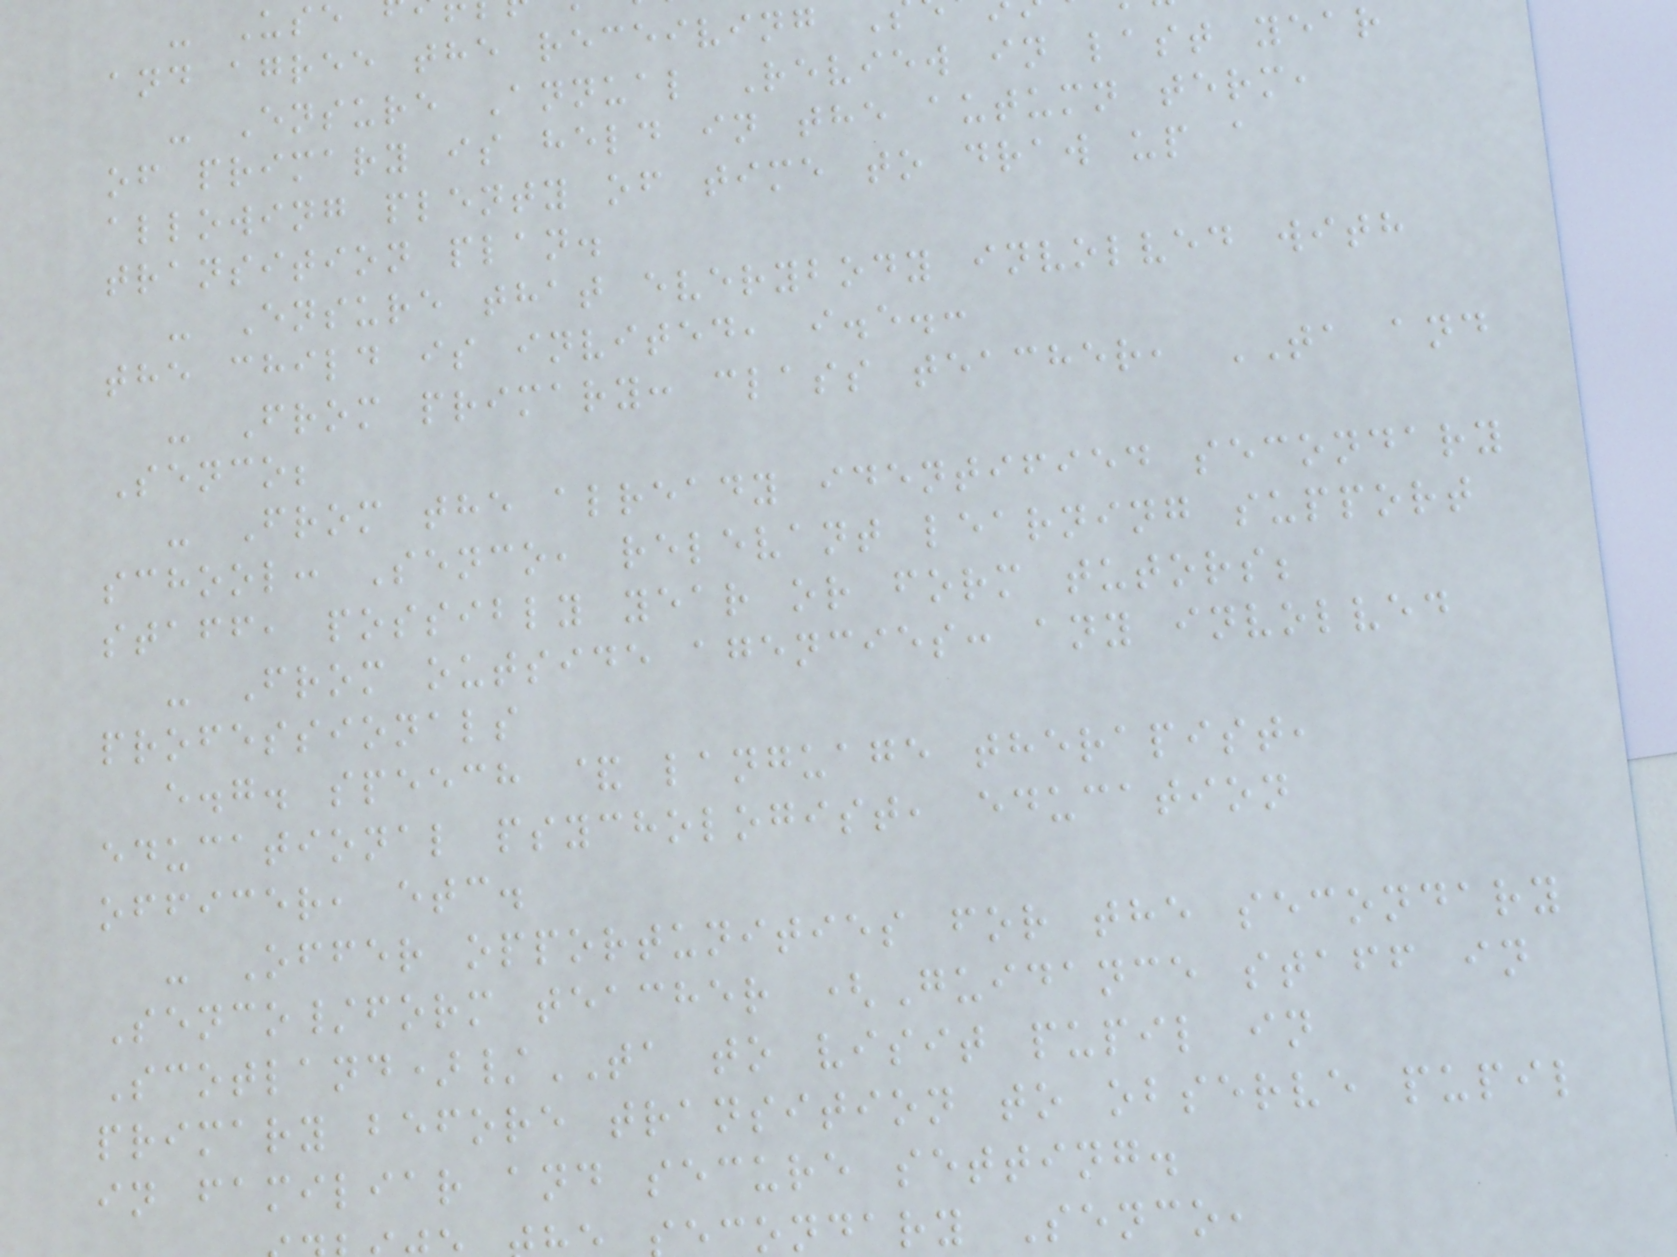and agree the receiving
- Ensure Annual Review in last year
of primary is held in the autumn term,
allowing plenty of time to draw up a
transition plan.
- Ensure that everybody involved with
the child is invited, i.e.:
- From primary: class teacher, TA and
Senco;
- From the already identified secondary
school: Senco, relevant learning support
staff, possibly year or form tutors;
- From outside agencies: any involved
professionals
e.g. speech & language therapist,
educational psychologist, education
officer, etc.
- Offer opportunities for the secondary
Senco/form teacher (Guidance staff in
Scotland)/TA to visit pupil in
primary before transition to observe pupil
in familiar and secure setting.
condary Senco,
